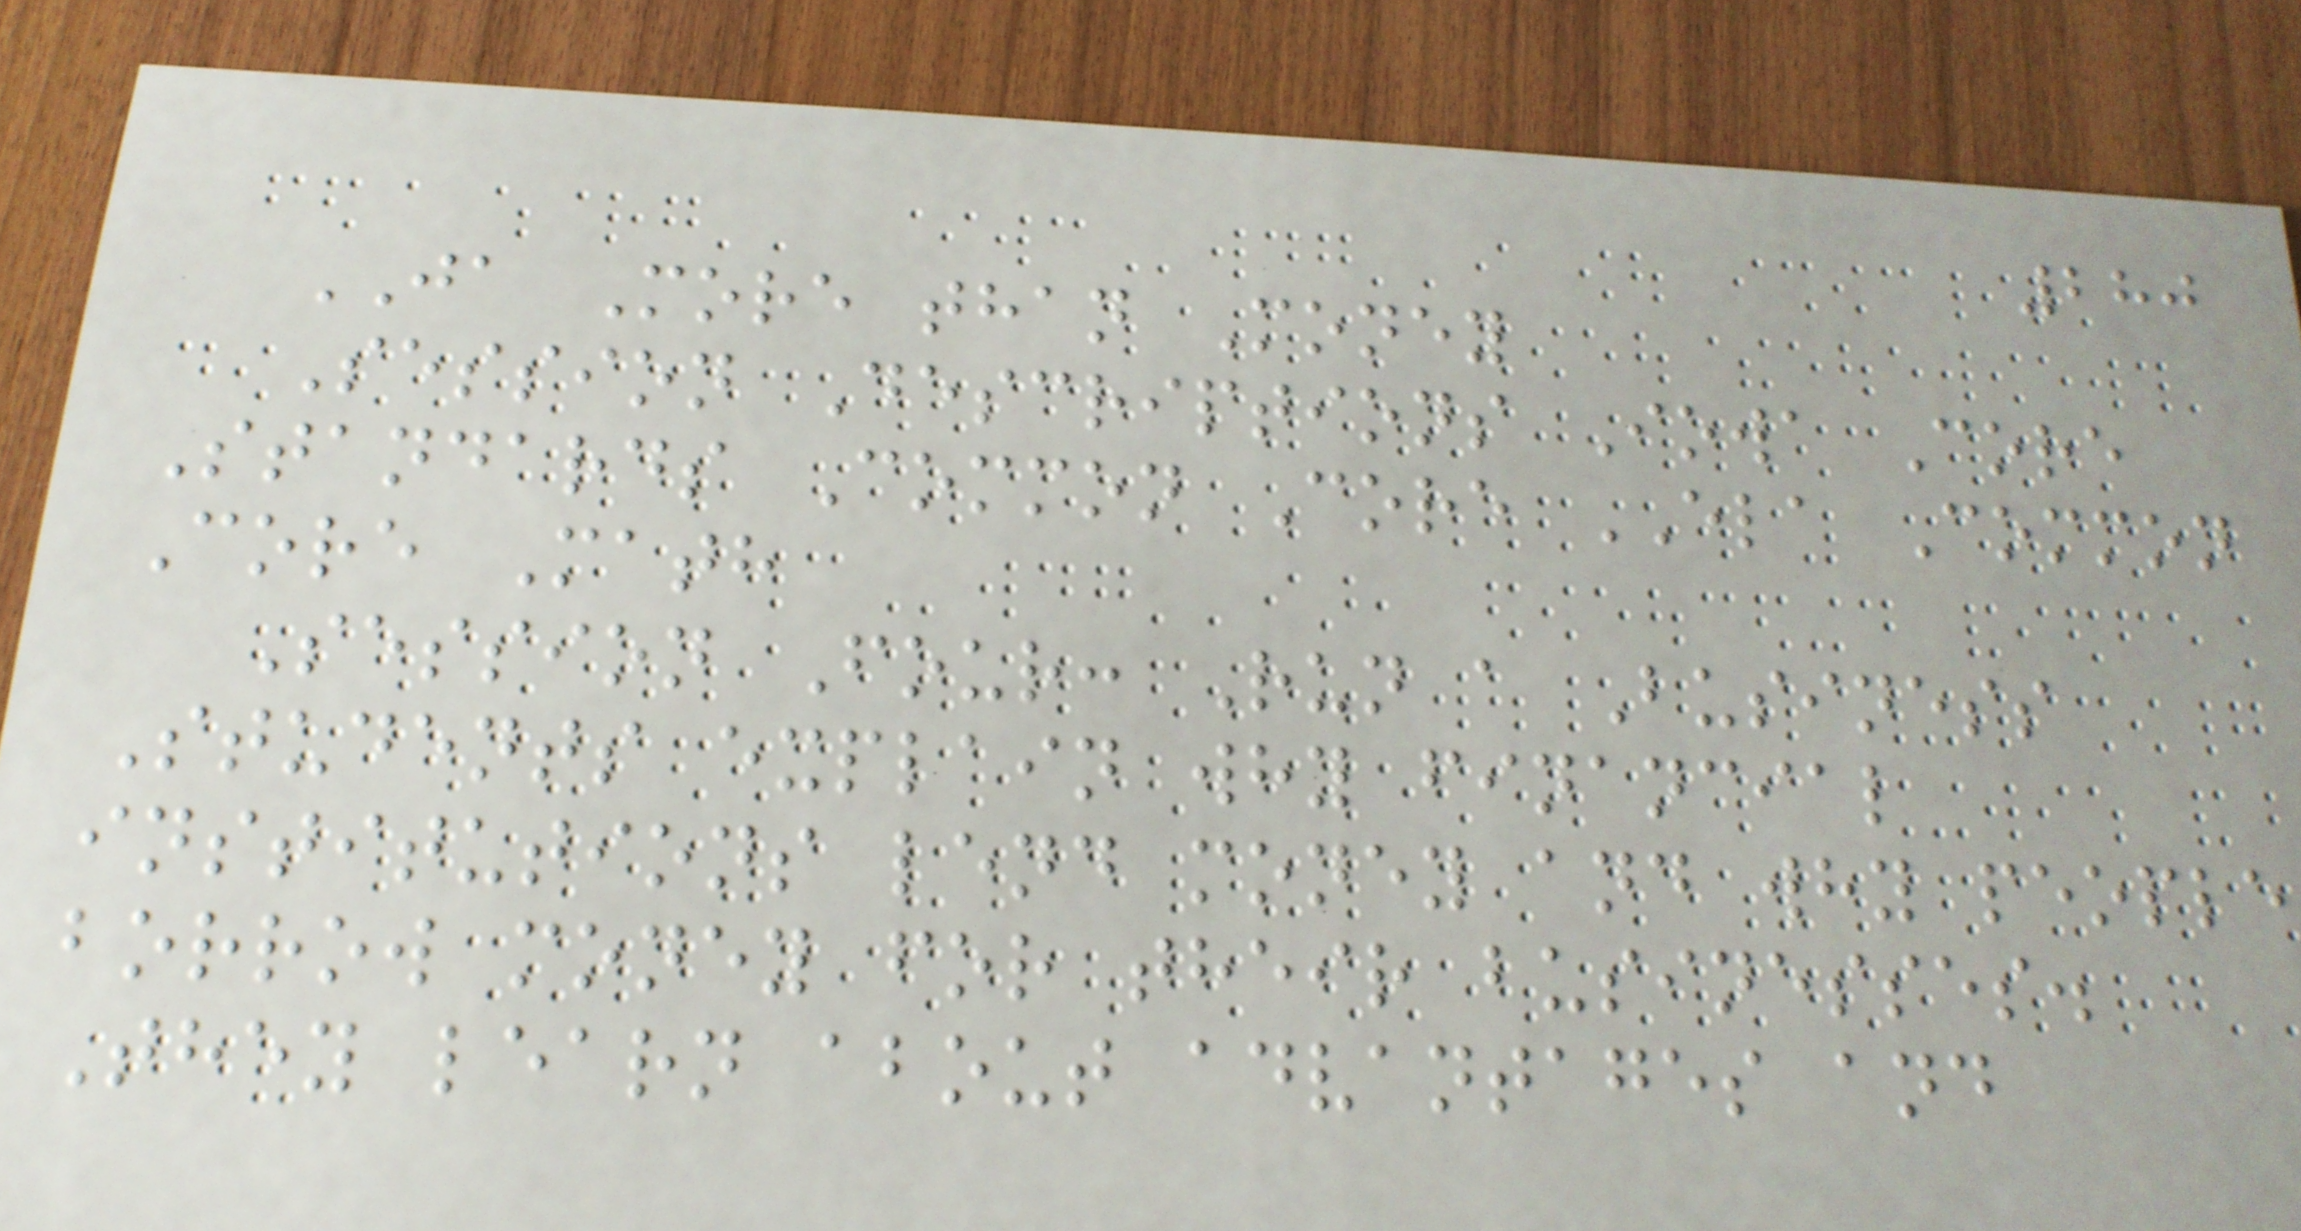280
JA More than Money
Session Descriptions Iowa Core
Standards Common Core ELA Common
Core Math
Session Four: Run a Business
Students explain why financial
institutions lend money and why people
borrow money for their businesses.
They learn about advantages and
